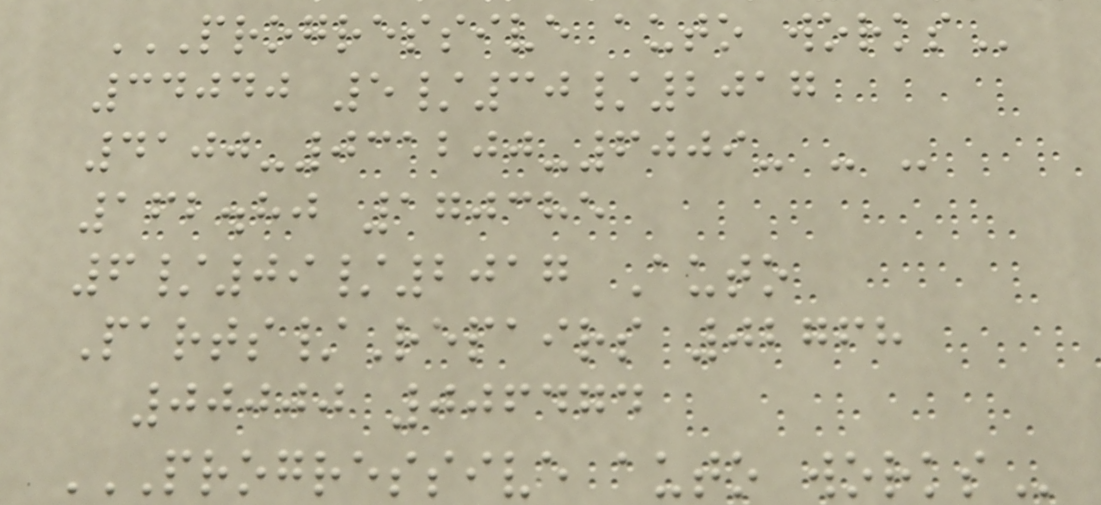PROGRESSIVE AUTO WORKS
34040 5/30/2017
4100-031200-6009- - -
162.80 170385
6/09/2017 Auto
Parts/Repairs 02768
00000 006474
PROGRESSIVE AUTO WORKS
